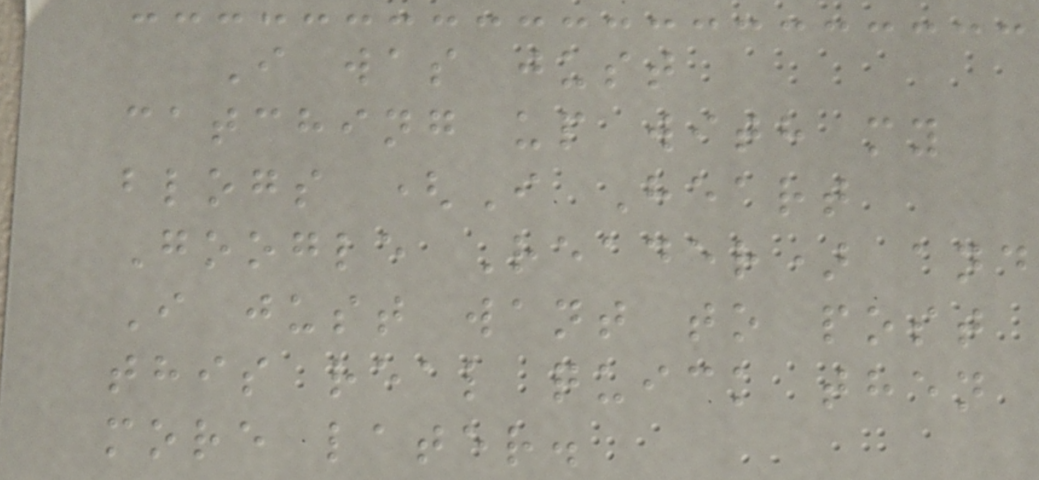I was just
catching up with my
blogs (I Heart
Google Reader) and
I just want to post
this real quick then
more later.
